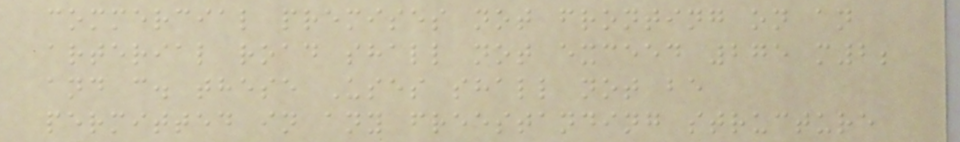commercial premises not fronting on an
arterial road shall not exceed 275 m2;
and c. these Uses shall not be
permitted in any freestanding structure
